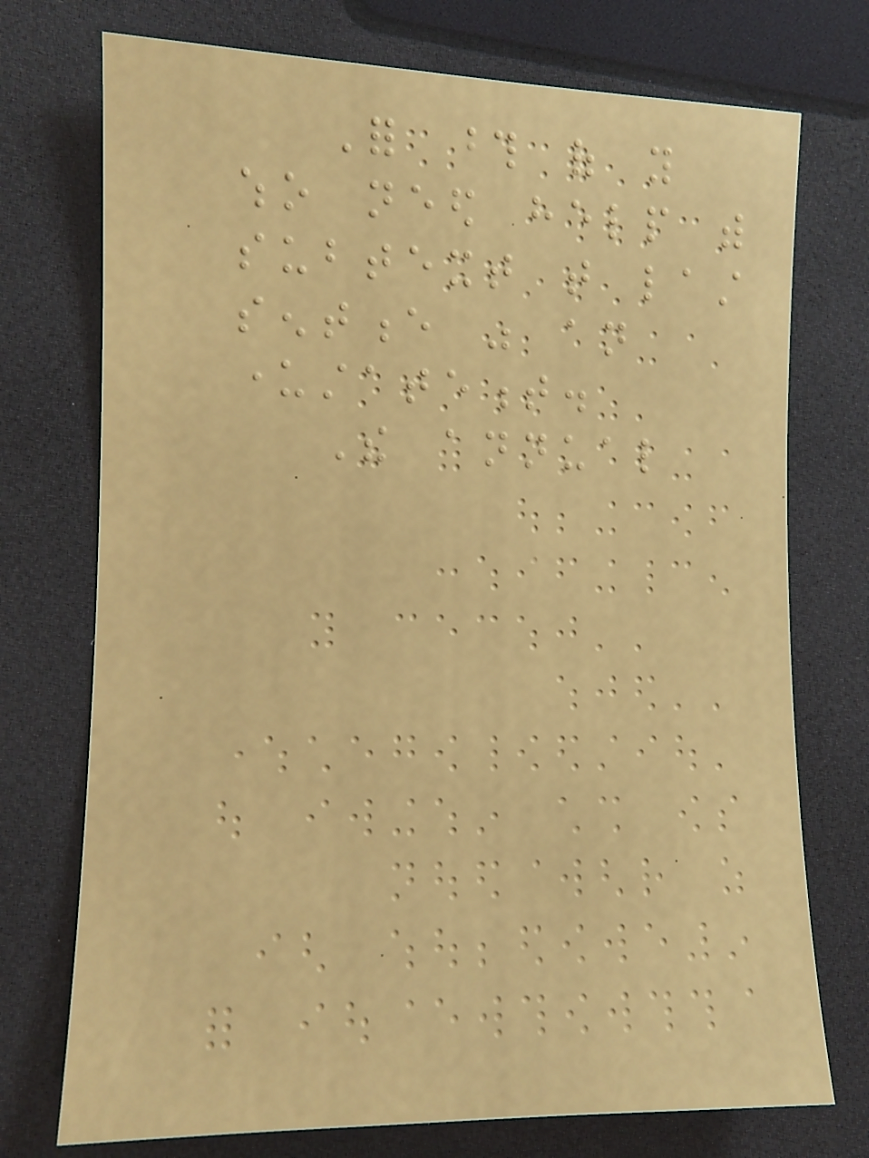For those of you
who need help with
subtext that last
sentence was an
understatement.
The annual
